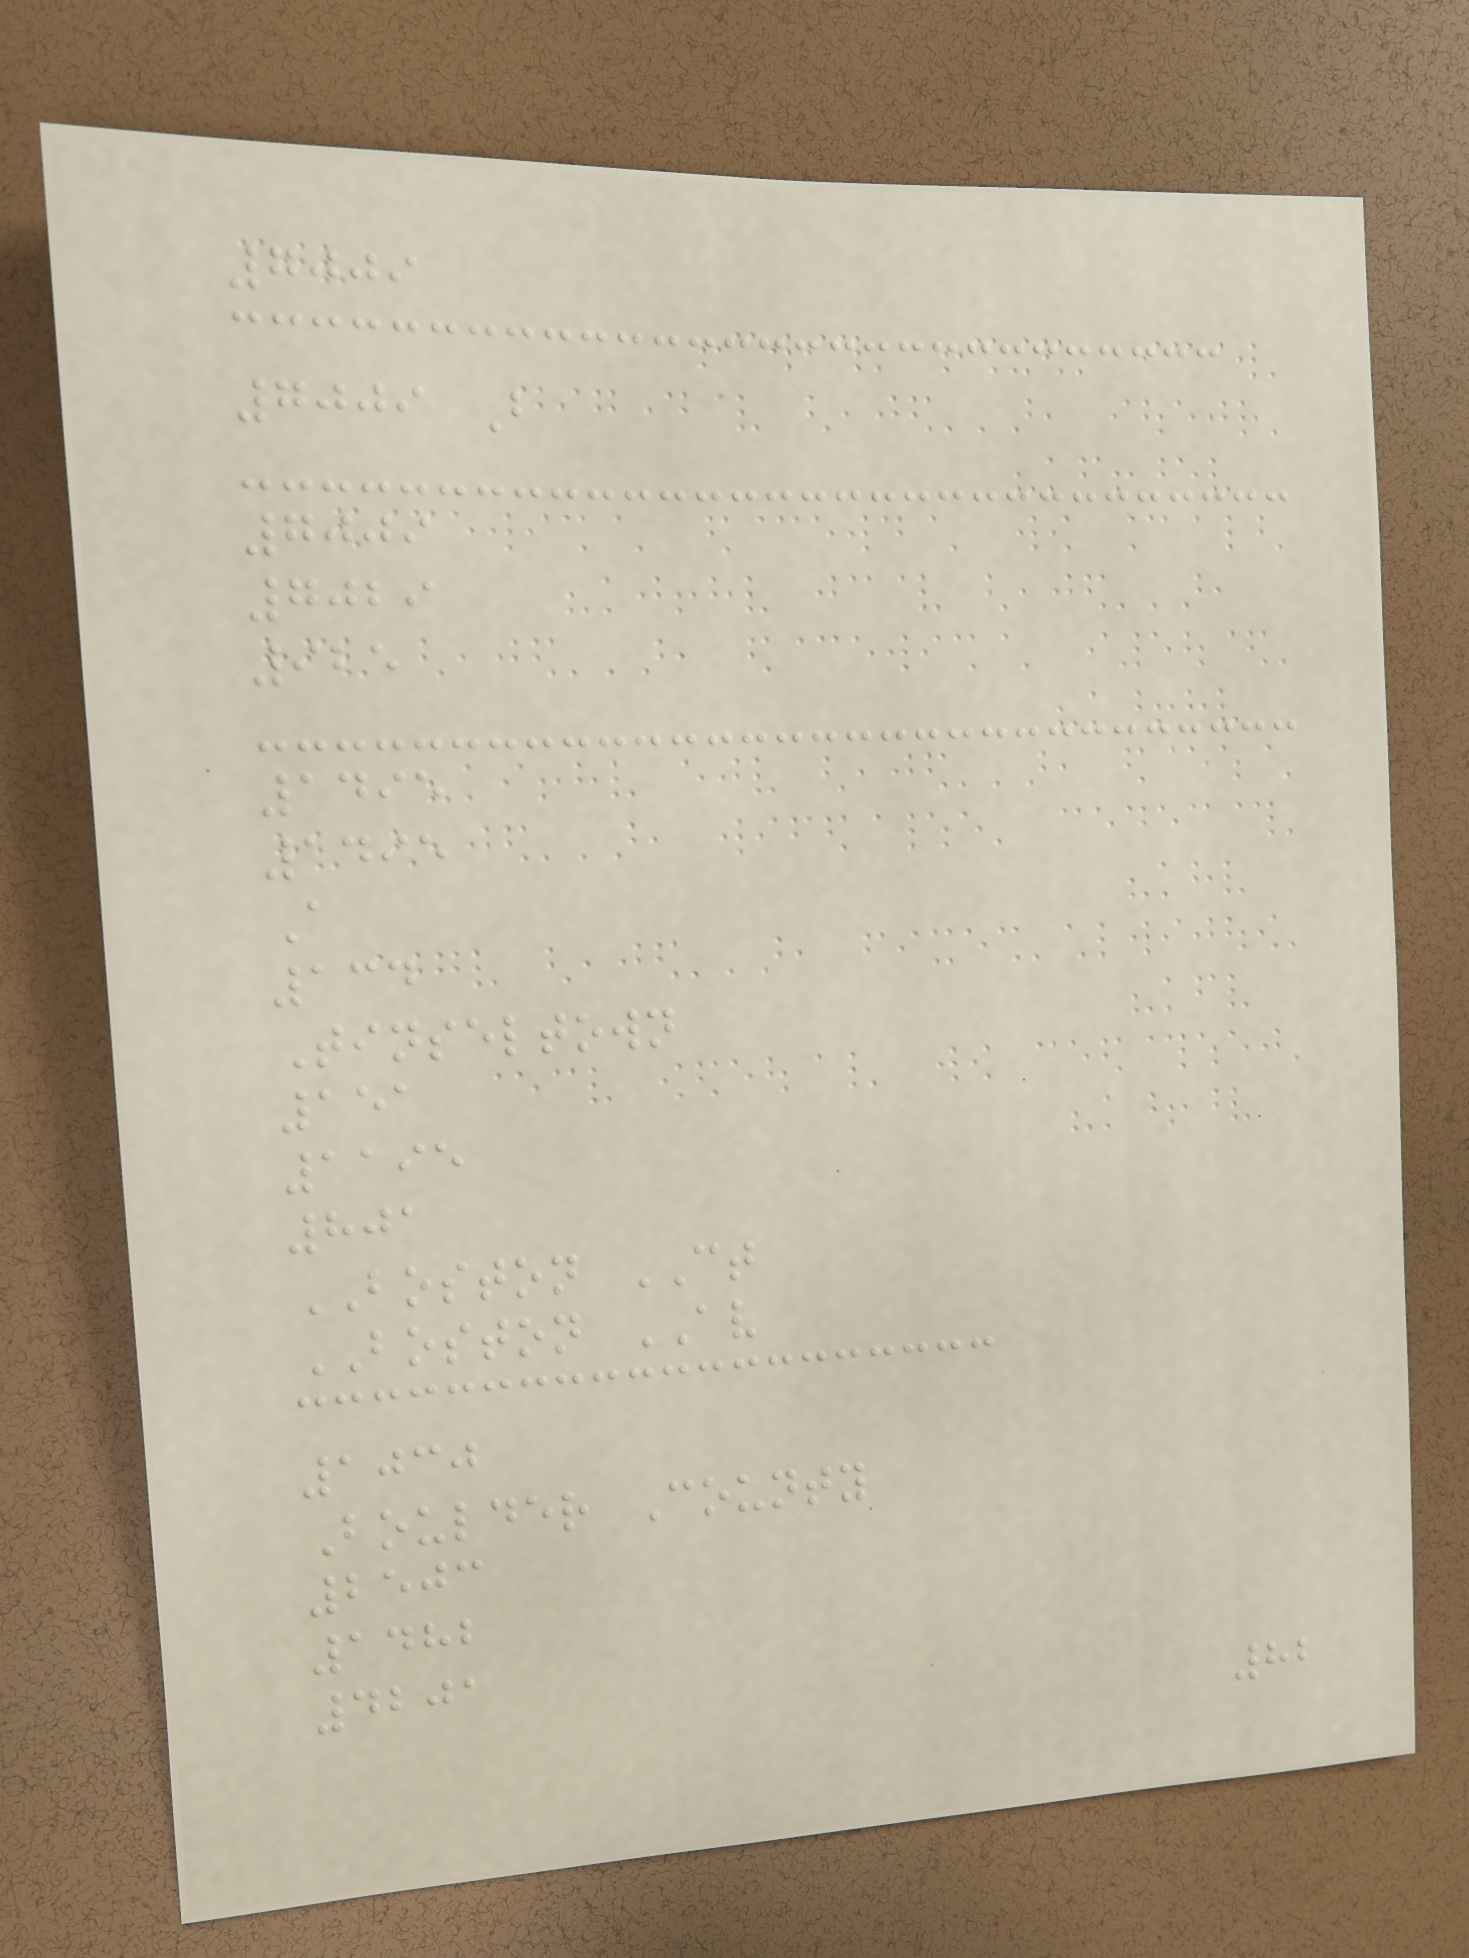7009
7009 B
7009
7029
925
1495
1495
A
134
Tinseltown
151
1195
801
BOSTON CT
BOSTON AV
1030
Boulder County
2503
1482
4201
82
